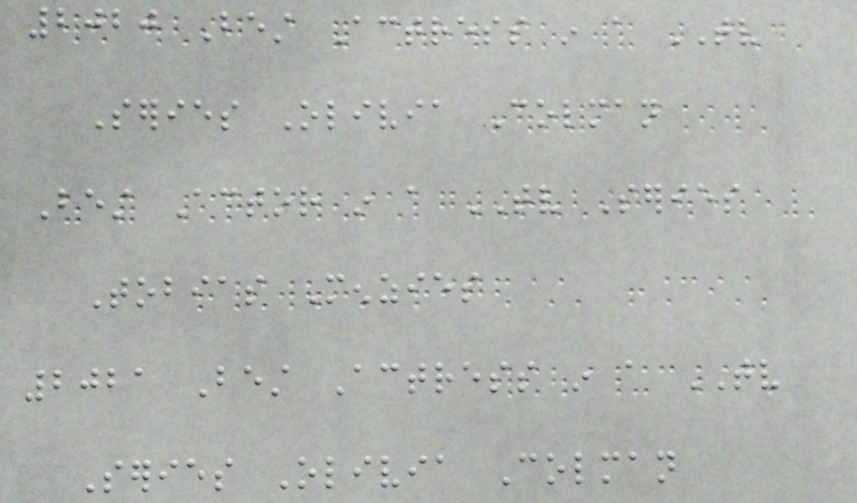2020 Best Actress in a TV
Series Olivia Colman
Best Actor in a TV Series
Tobias Menzies
2021 Best Actress in a TV
Series Olivia Colman
